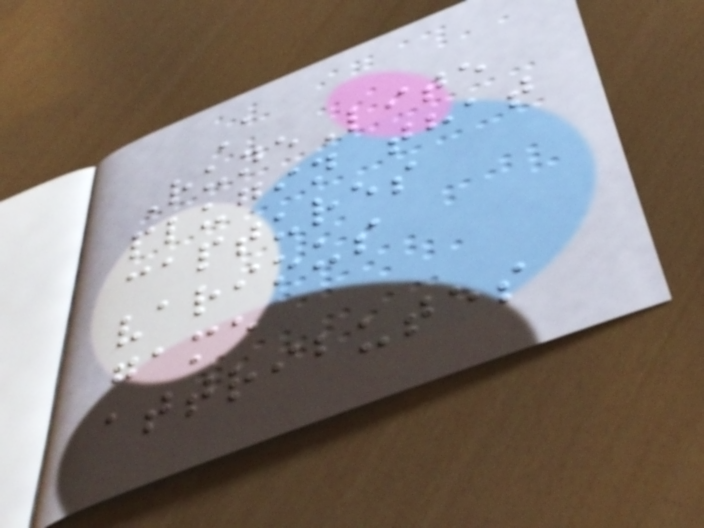A
RuneLite
plugin that
captures
various
game
attributes
